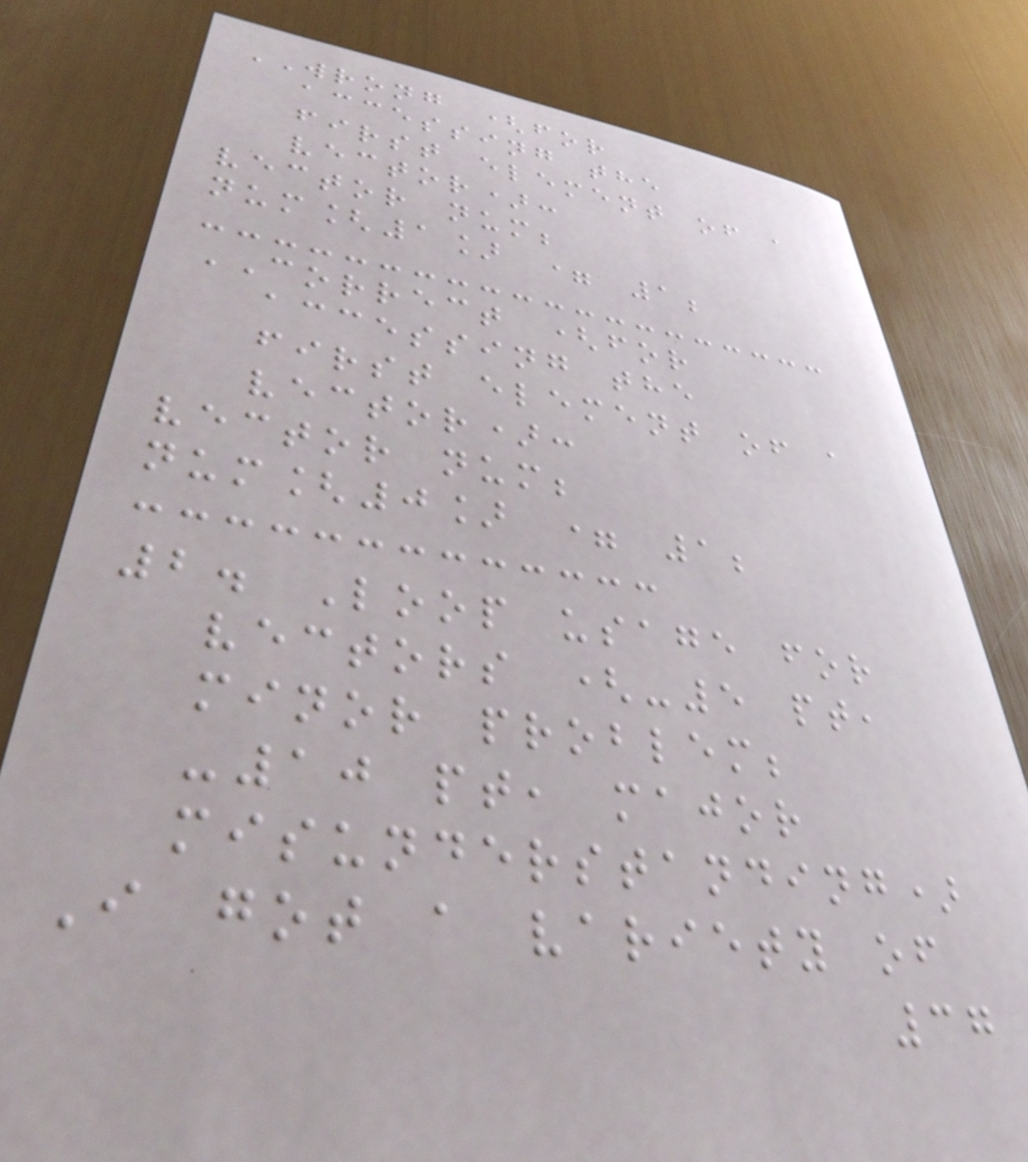WRONG (for
accessing the
first element of a
vector):
vector num;
num[1] = 1;
CORRECT (for
accessing the
first element of a
vector):
vector num;
num[0] = 1;
2. Loop usage for
vectors (-5 pt,
minor problem;
-10 pt, major
misunderstanding)
I got a variety of
37
